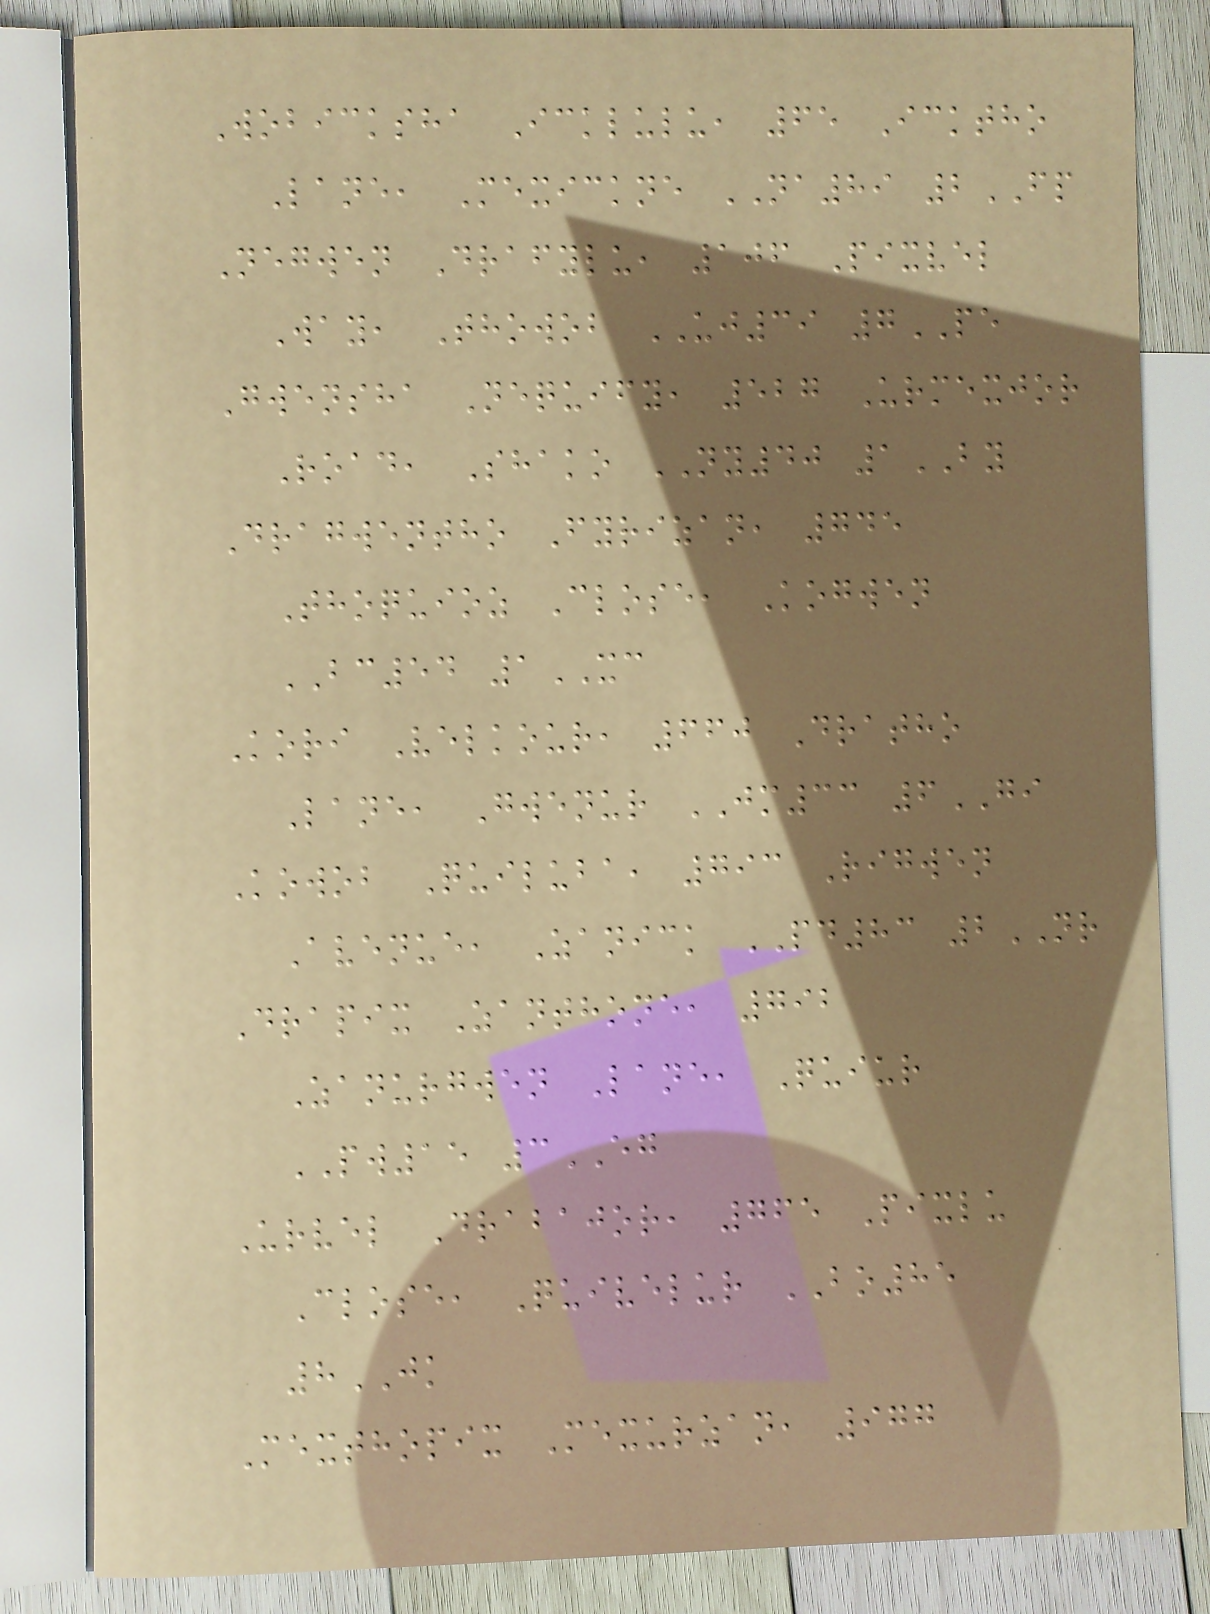Wobicksha Icklulu, 65 Icktho
Lane, Mexickne NA89 2FP
Negwen Drafylu, 106 Pixvel
Way, Thowob UJ39 7PE
Gwensha Nequify, 527 Urmexjor
Road, Shako NY40 1BY
Dragwentho Fyrizan, 745
Thoquioz Close, Kogwen
BC54 1XC
Kori Velkour, 660 Dratho
Lane, Gwenur JM33 6GI
Kowob Quiluba, 793 Rigwen
Avenue, Zanick PD83 2NR
Drapix Zanthone, 792
Zanurgwen Lane, Quiur
PW15 3EG
Urvel Drabajor, 765 Pixlu
Close, Quivelur BO85
8JK
Mexthopix Mexurzan, 977
